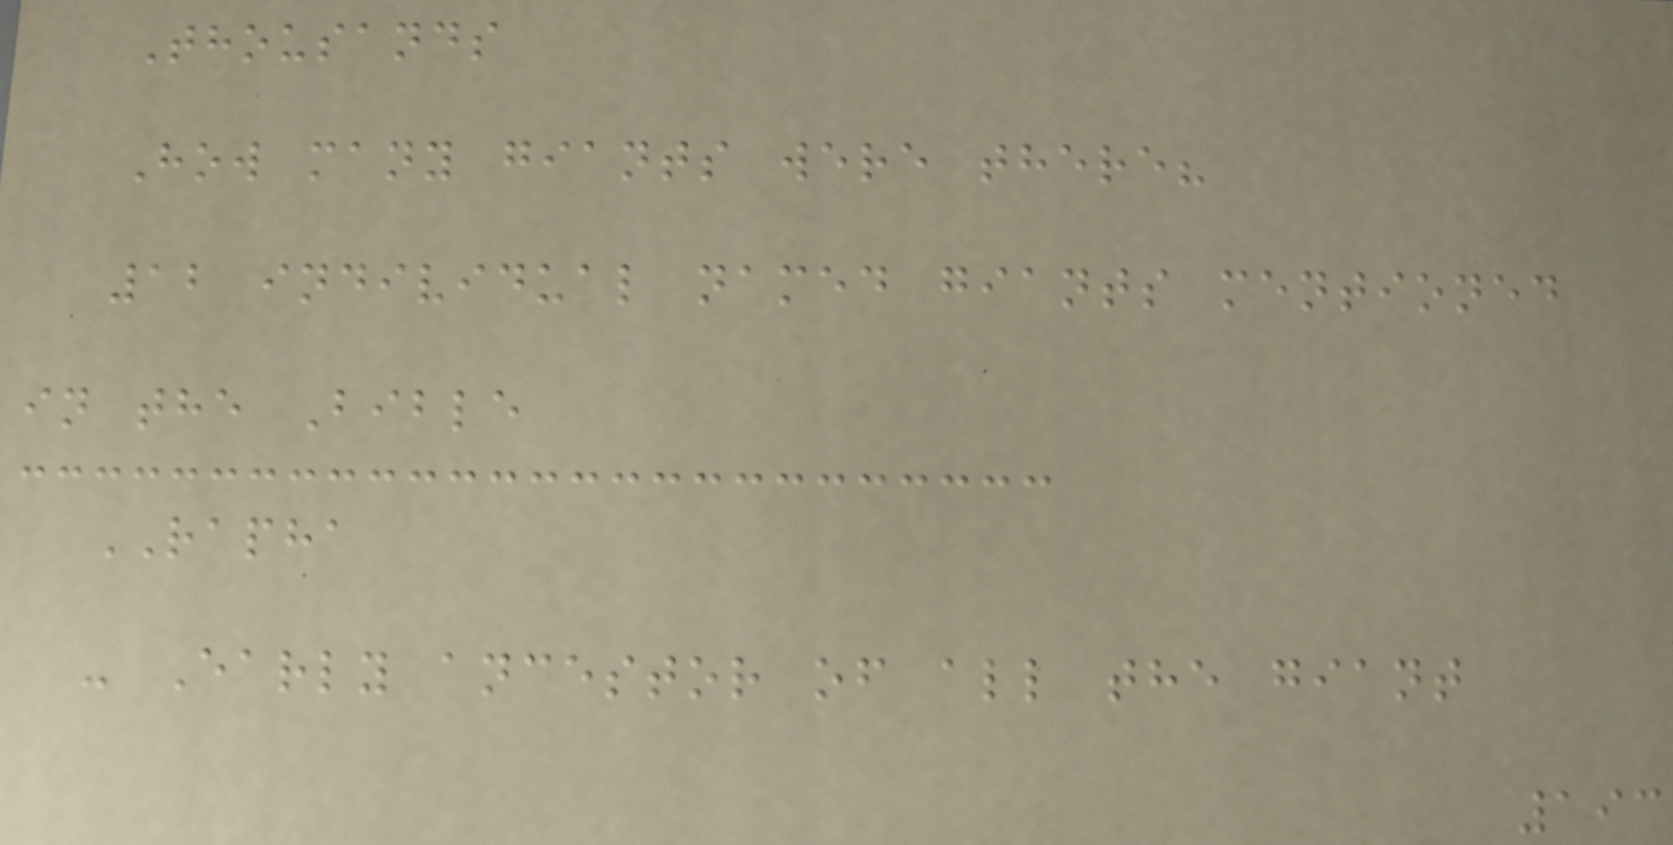Thousands
How many giants were there?
12 individual named giants mentioned
in the Bible
RAPHA
- Early ancestor of all the giant
193
